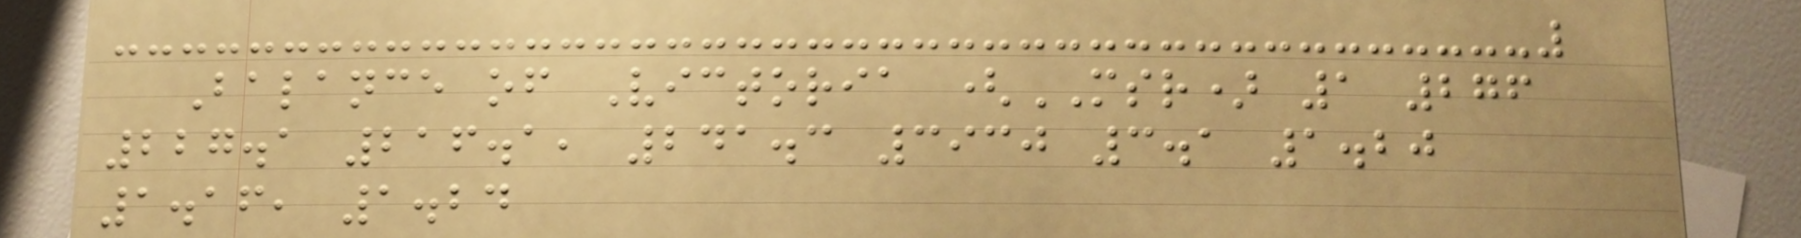Balance of Victoria (MSR) 1 276
227.1 216.1, 241.3 3930 3.1 1.20
1.16, 1.24
